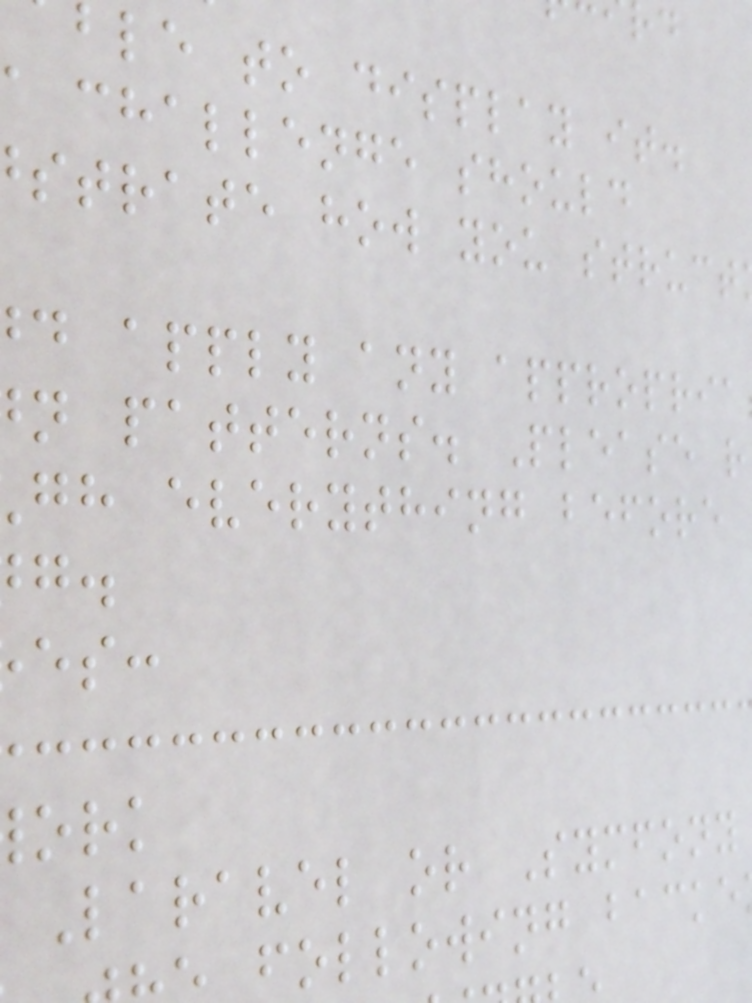le to display it.
challenge should
strate how you struct
d apply any appropria
n patterns. Please r
gh everything before
Laravel or Symfony
following backe
